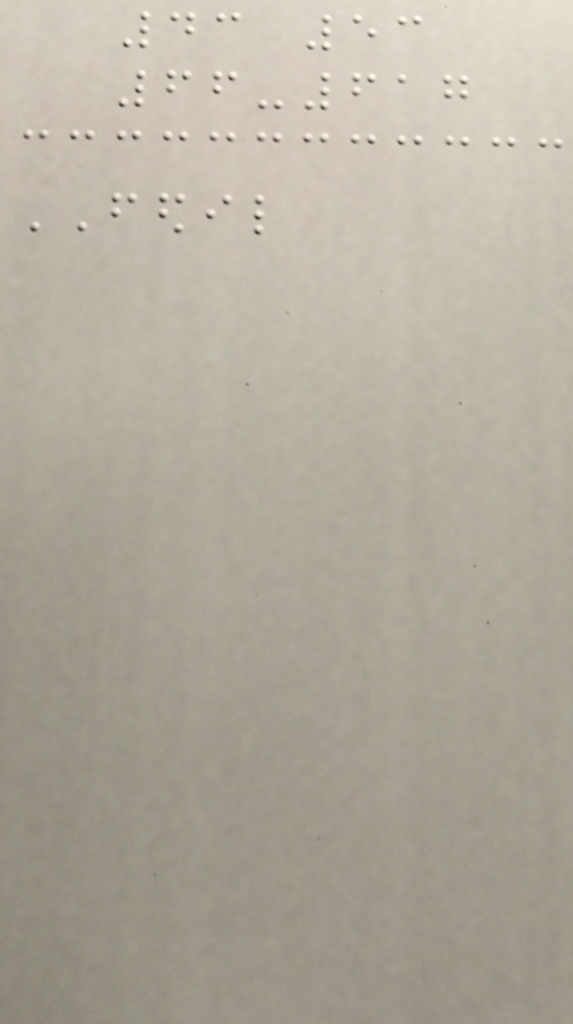43 53
66-617
FEDIL
